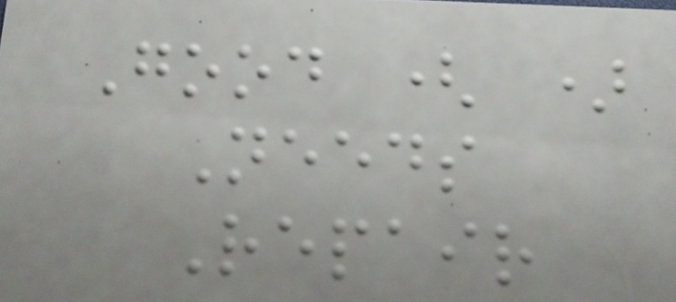Good ( )
Needs
Repair
